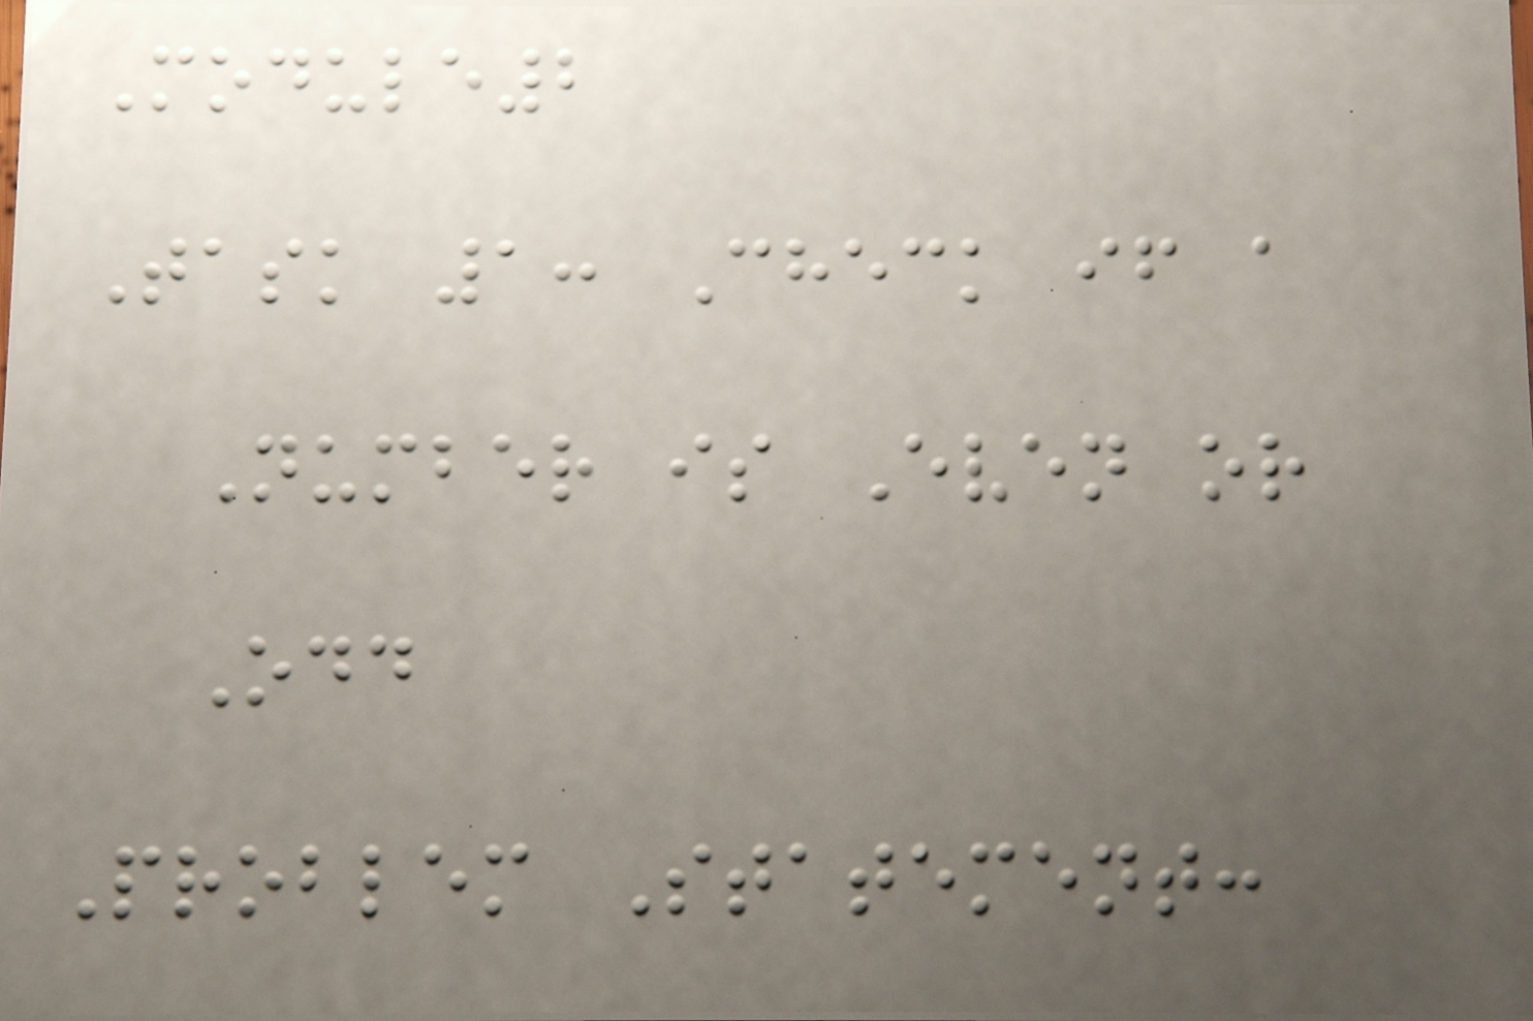Module2
Task 1: Check if a
Number is Even or
Odd
Problem Statement:
